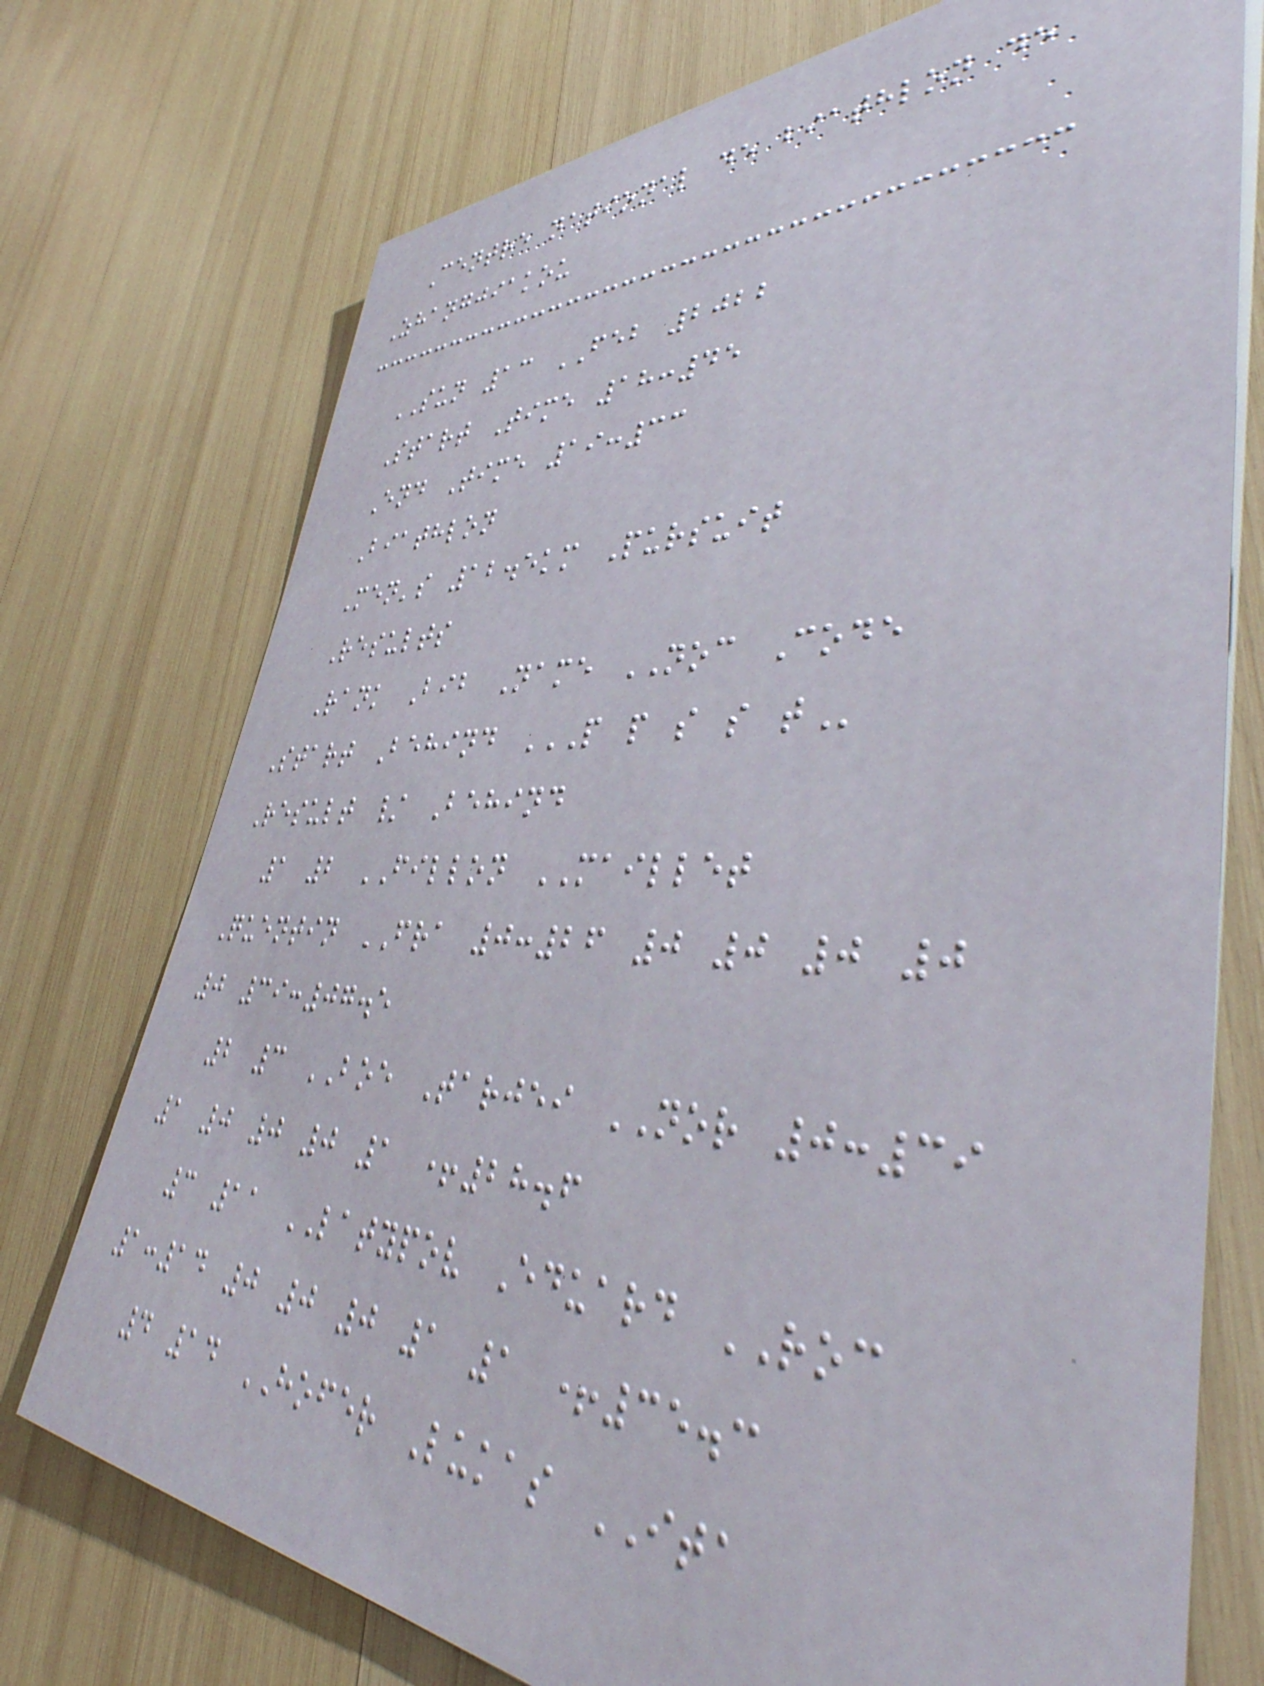Centre national de biathlon de
Zhangjiakou
SUN 13 FEB 2022
Start Time 18:45
End Time 19:33
Biathlon
Men's 12.5km Pursuit
Results
Rank Bib Name NOC Code
Start Behind P P S S T
Result / Behind
1 2 FILLON MAILLET
Quentin FRA 0:26 0 0 0 0
0 39:07.5
2 3 BOE Tarjei NOR 0:39
1 0 0 0 1 +28.6
3 11 LATYPOV Eduard ROC
1:14 0 0 0 1 1 +35.3
4 14 HOFER Lukas ITA
